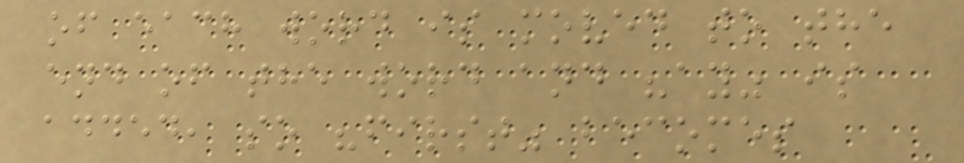of each word is moved to the
end of the word and "ay" is
added, so "first" becomes
